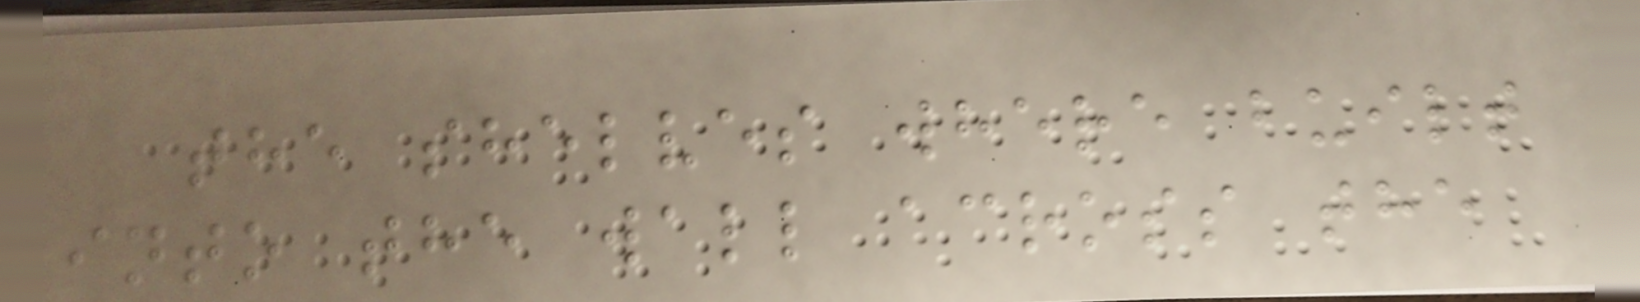the shelves where built
into the wall across the
